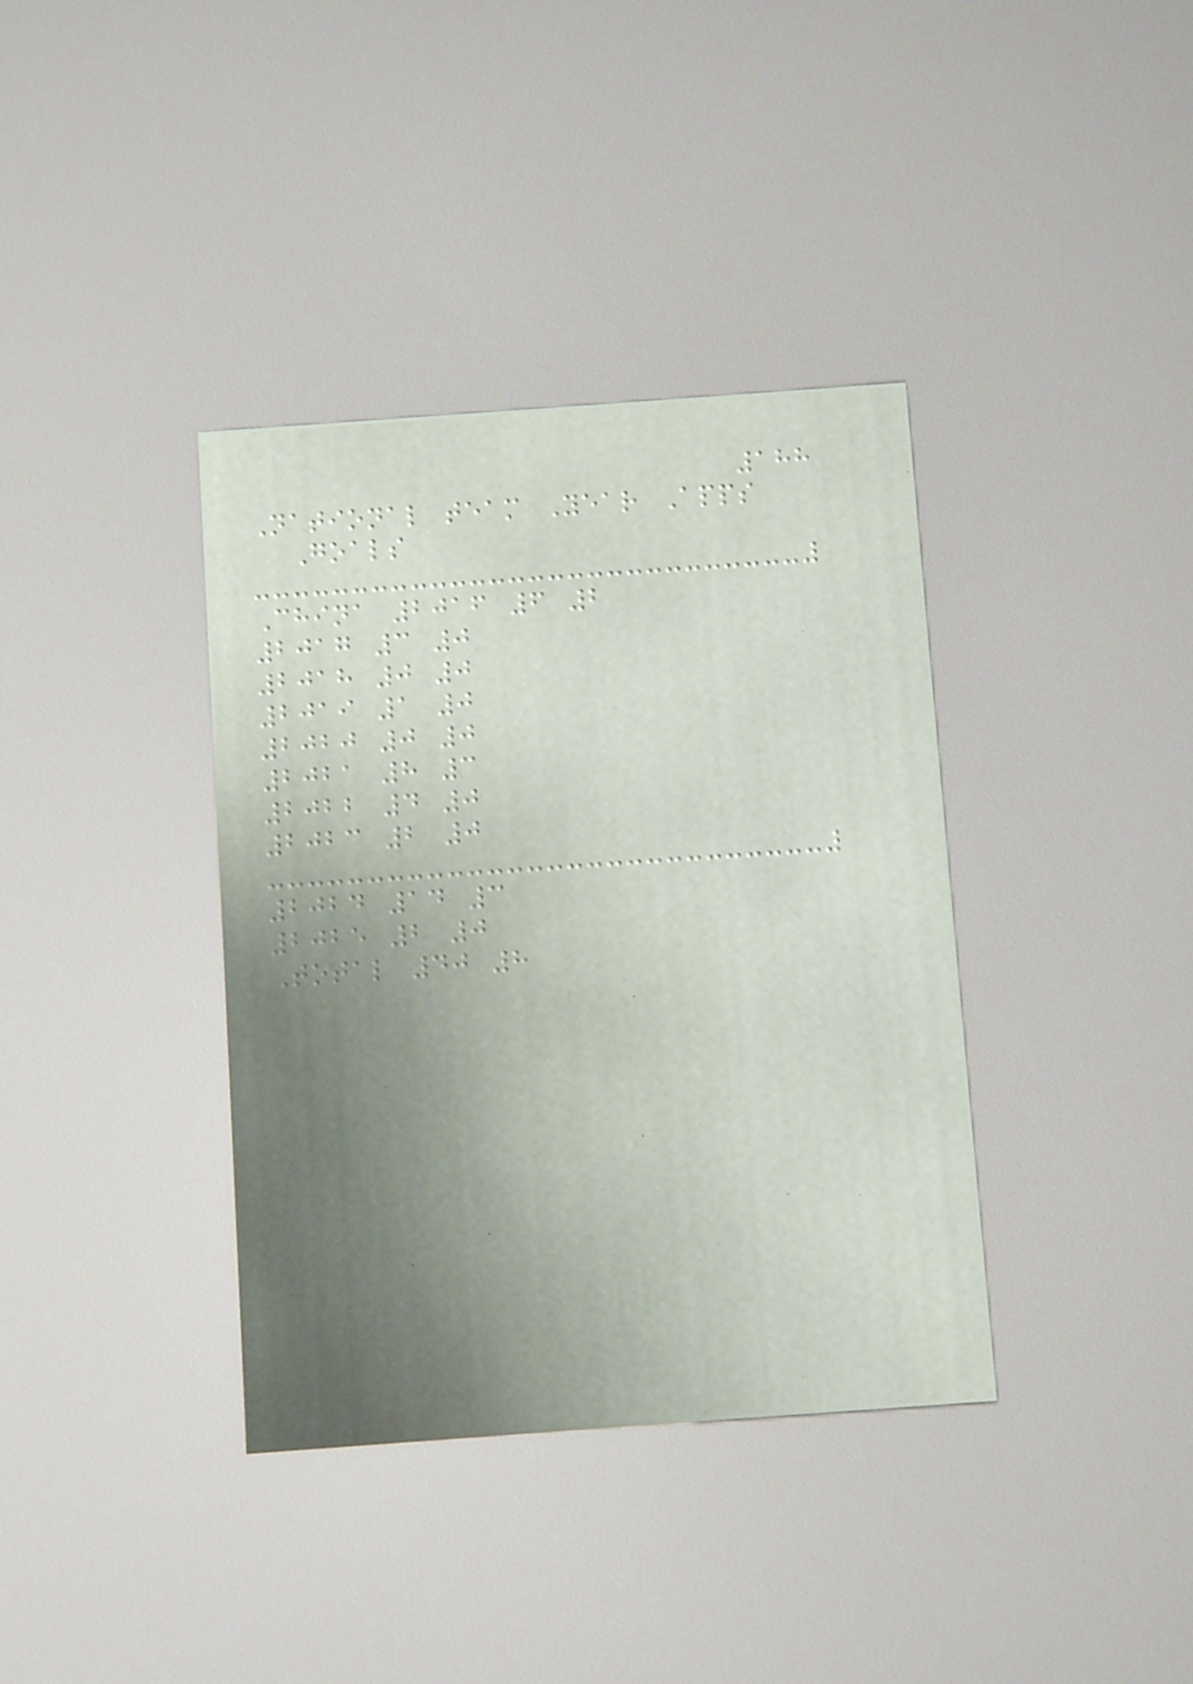188
National team Year Apps
Goals
China 2016 6 2
2017 3 0
2018 0 0
2019 1 0
2020 0 0
2021 8 3
2022 4 0
2023 2 0
2024 14 3
2025 2 0
Total 40 8
